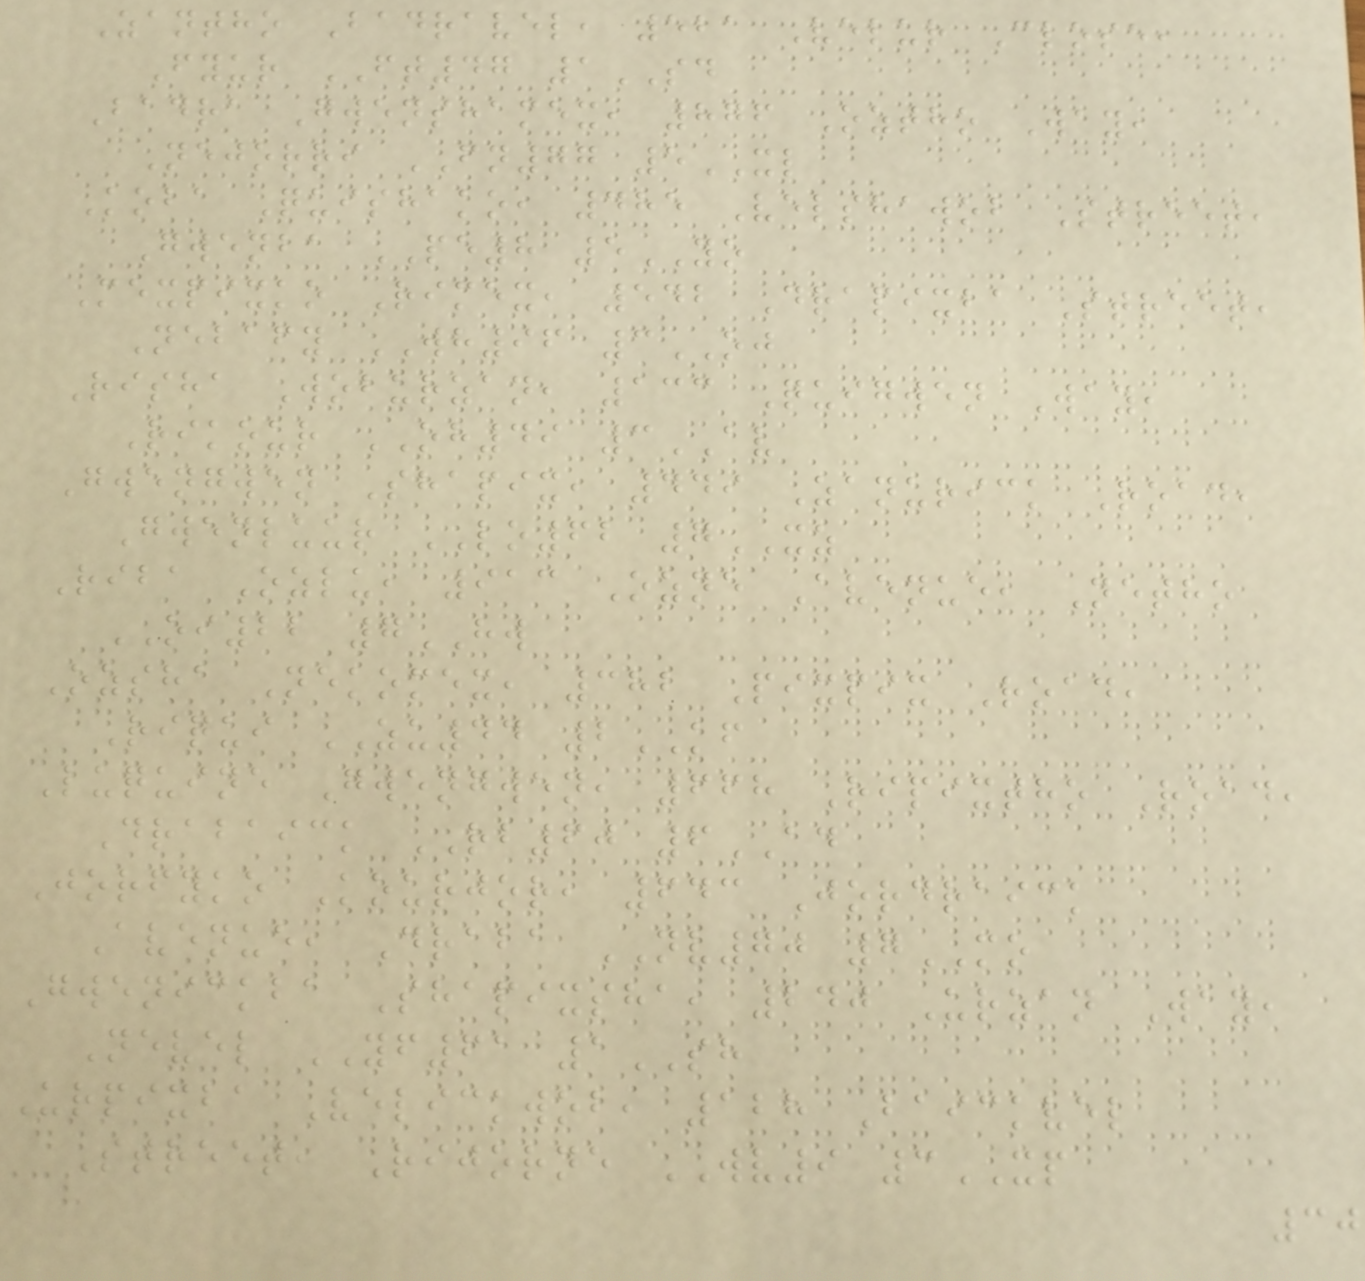Zantho Badravel, 521 Velur Close,
Fyur FT47 1SD
Badra Gwenshamex, 876 Oztho Way,
Nejorri FN77 5XL
Koba Quishako, 485 Velshawob Street,
Gwenba PE8 5YO
Mexpixko Rimex, 542 Drapixba Street,
Nebafy WH96 3OJ
Risha Woburzan, 133 Quigwen Way,
Rikour OH49 3AV
Gwengwen Shapix, 449 Zanurick Road,
Gwenluur LO62 7XZ
Riba Ozlu, 913 Ozne Avenue, Netho
OI22 7HW
Ozsha Nekomex, 382 Pixpix Road,
Riqui ZU44 2KF
Luquine Gwengwen, 668 Ripixtho Road,
Drabaick RB60 6AD
Jorfyko Kourjor, 643 Jordraick
Avenue, Draba NV70 7MO
Gwenickba Shapixsha, 240 Urzan Way,
Nevel YF61 1SH
Urpixba Velickwob, 128 Baickvel
Street, Rijorne WV9 3XP
30
